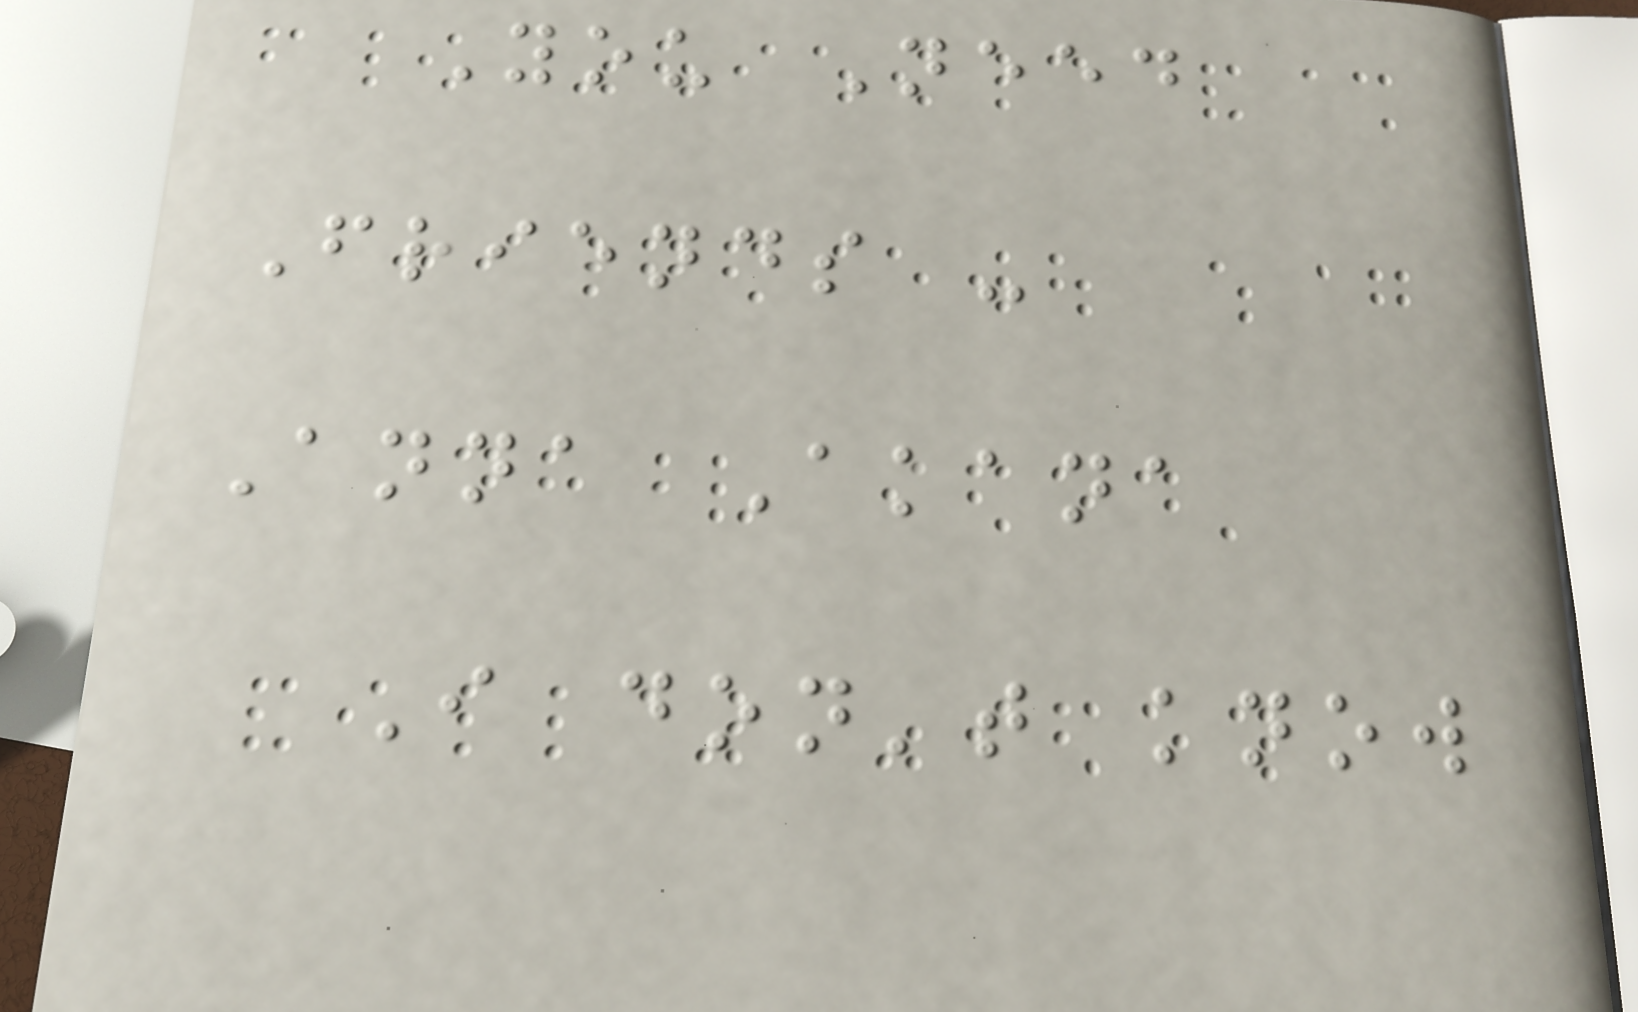You Need
Friends -
Anna Akana
I don't know
